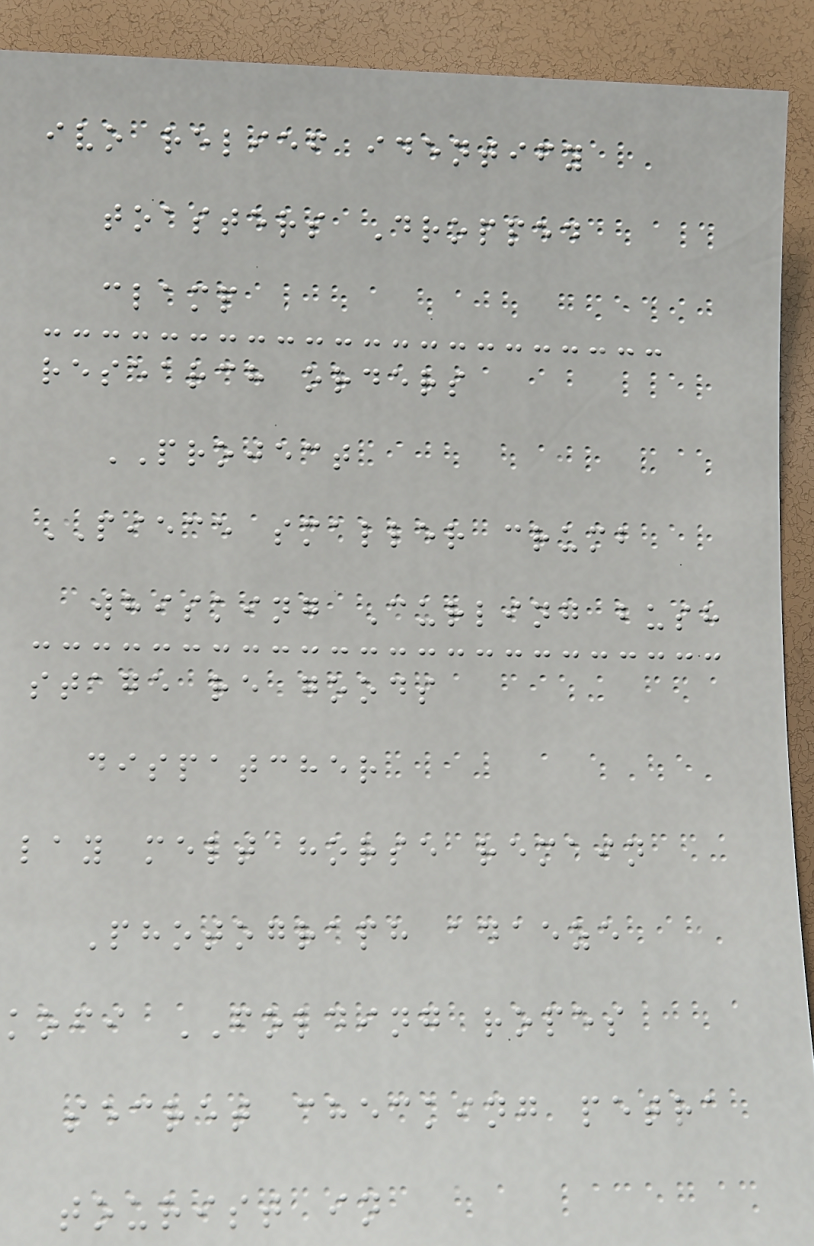ivo relief identify
toasters Dropped
clamp
research orders
PROJECT
PIECE smaller crumb
whisking Curling bush
stage re goods
dispatcher
lay melt horse remain
Photograph adaeze
kofi FOLDING ropes
secret checking petra
tourist in
